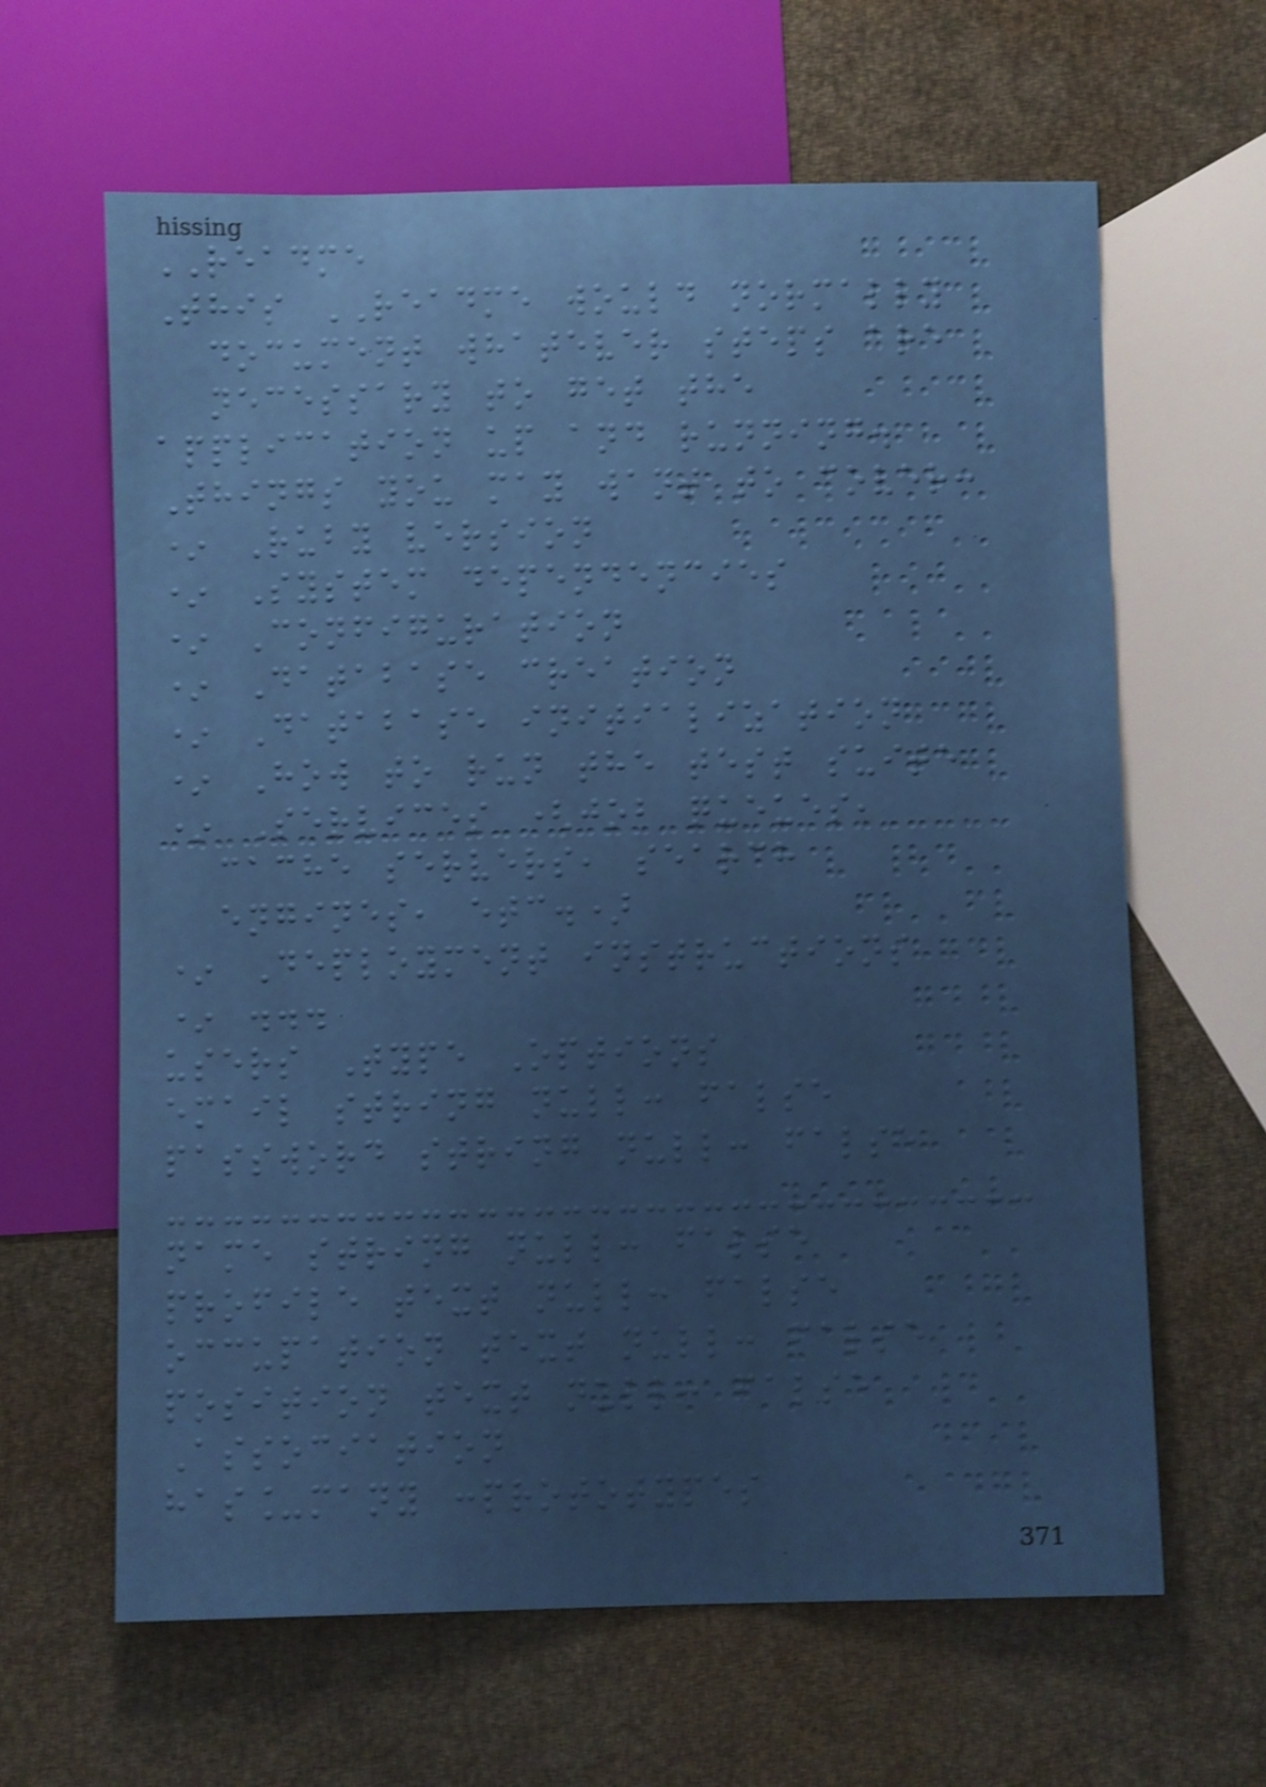README
This README would normally
document whatever steps are
necessary to get the
application up and running.
Things you may want to cover:
* Ruby version
* System dependencies
* Configuration
* Database creation
* Database initialization
* How to run the test suite
* Services (job queues,
cache servers, search
engines, etc.)
* Deployment instructions
* ...
users Type Options
email string null: false
password string null: false
name string null: false
profile text null: false
occupation text null: false
position text null: false
Association
has_many :prototypes
